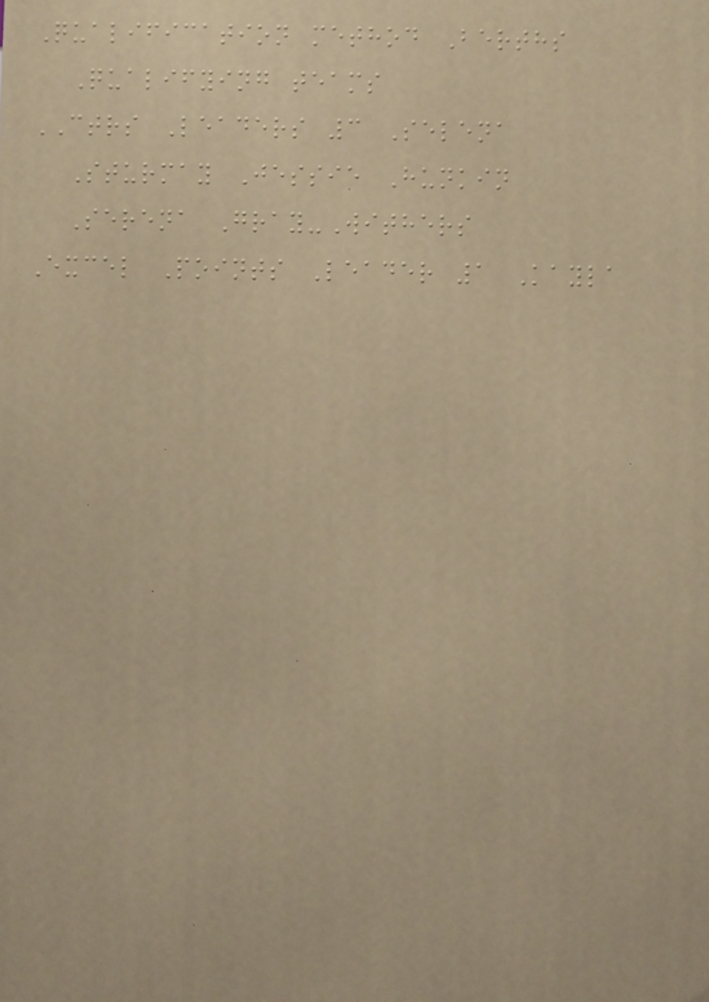Qualification method Berths
Qualifying teams
CTRS Leaders 3 Selena
Sturmay Jessie Hunkin
Serena Gray-Withers
Excel Points Leader 1 Kayla
